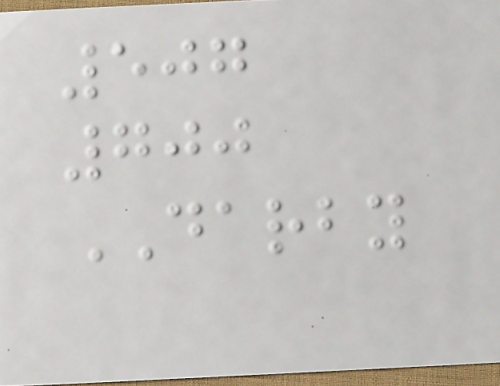507
700
DARBY
